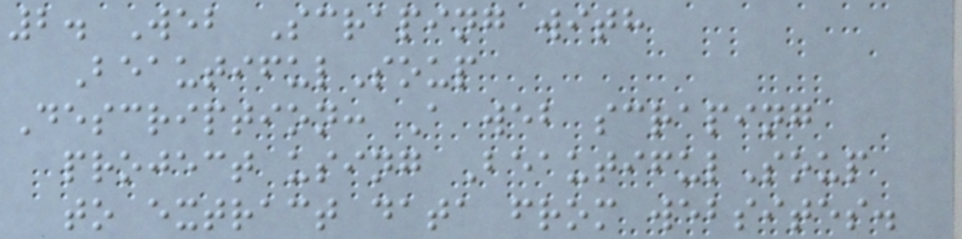2. Web Scraping with
BeautifulSoup
Description: A web scraping
project using BeautifulSoup
to extract data from websites.
